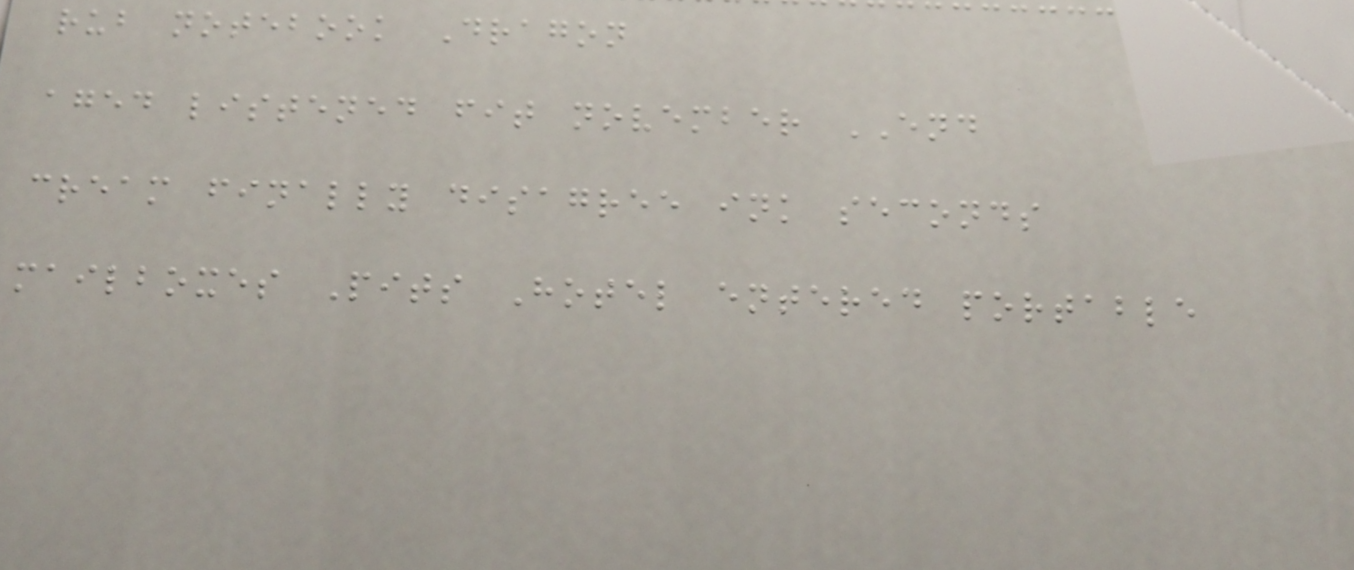rub notebook Dragon
aged listened fit november END
cream finally disagree ink seconds
mailboxes Pits Hotel entered portable
